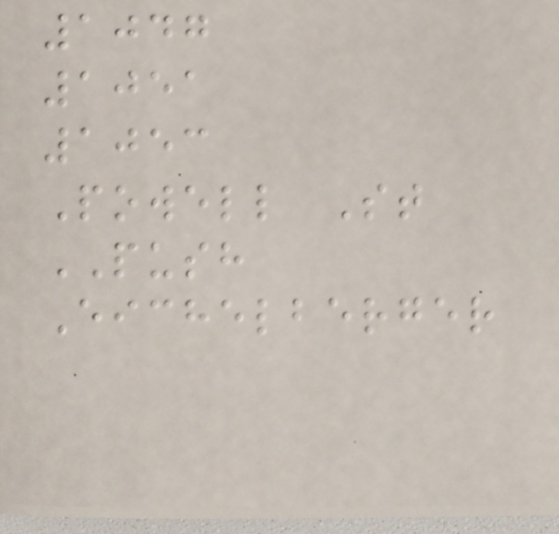1047
1051
1053
Powell St
PUSH
Eichelberger
